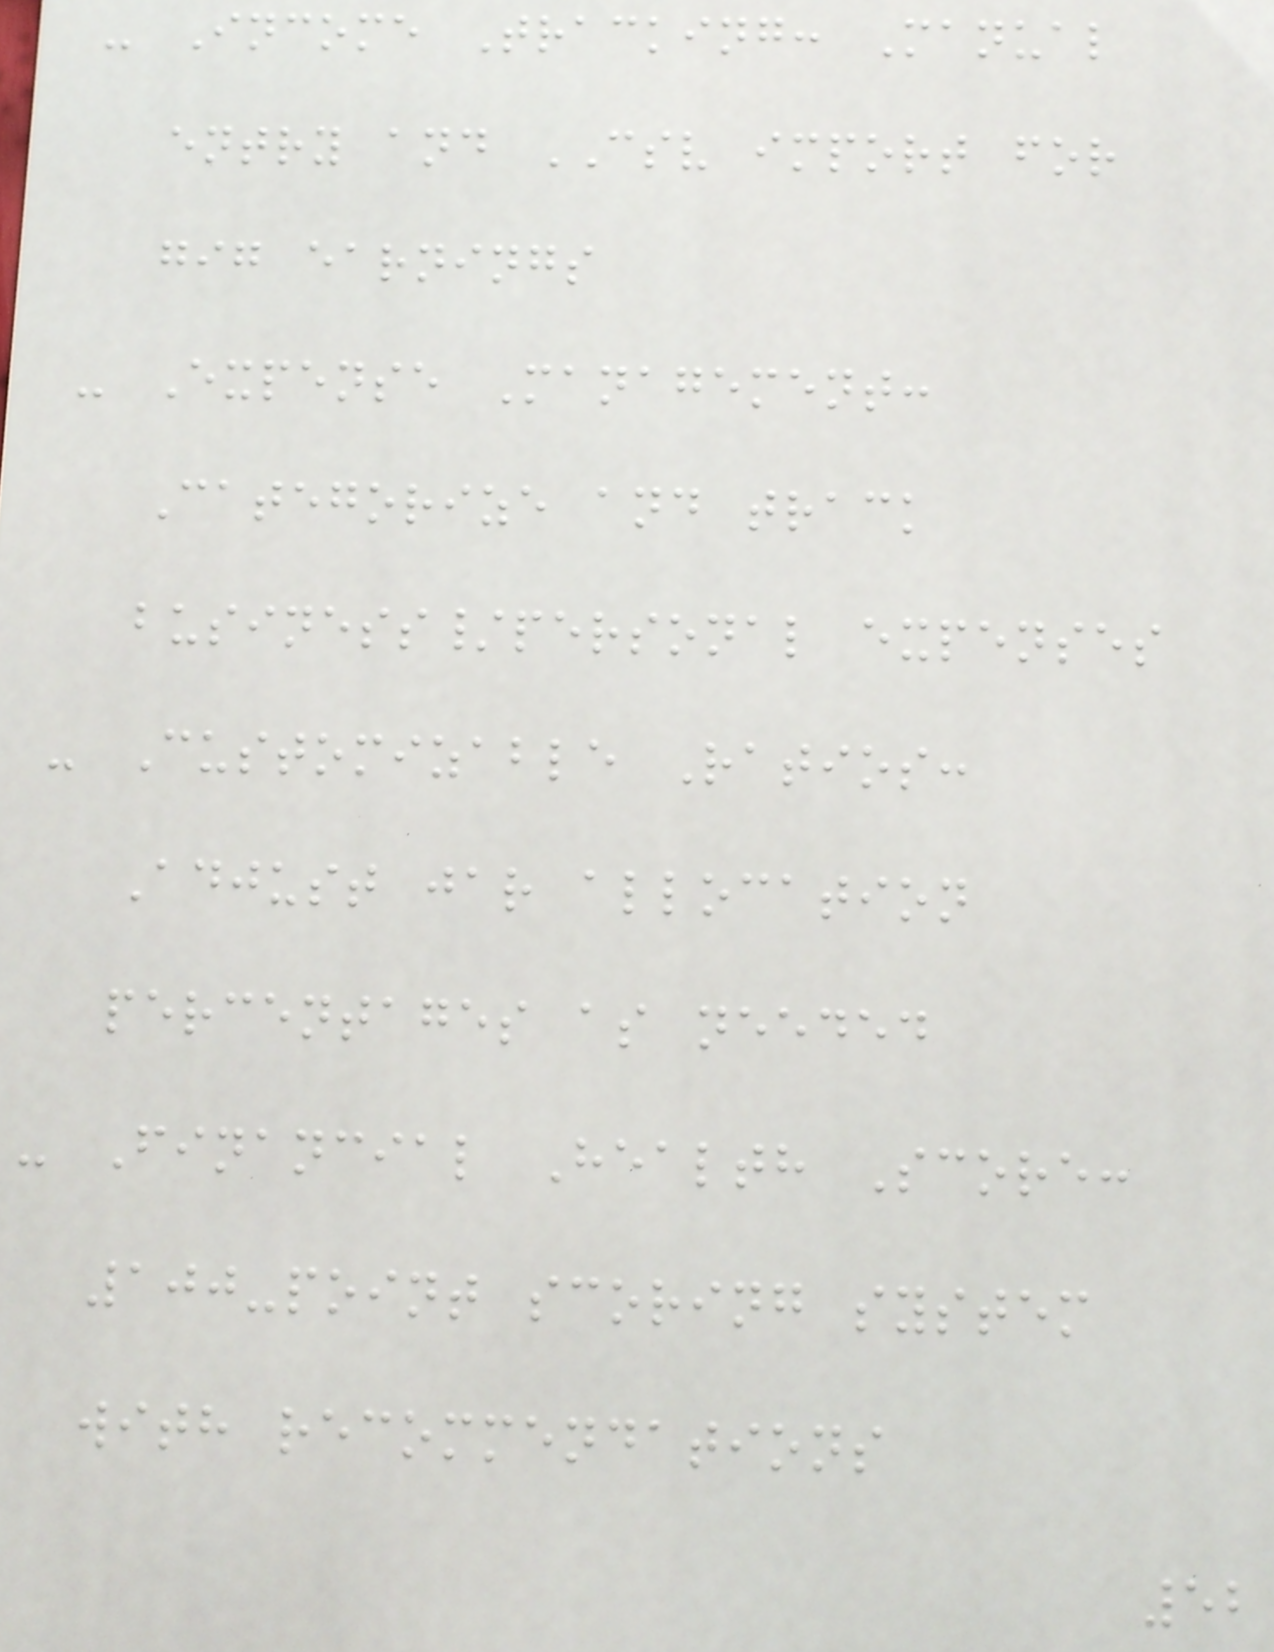- Income Tracking: Manual
entry and CSV import for
gig earnings
- Expense Management:
Categorize and track
business/personal expenses
- Customizable Ratios:
Adjust jar allocation
percentages as needed
- Financial Health Score:
100-point scoring system
with recommendations
52
